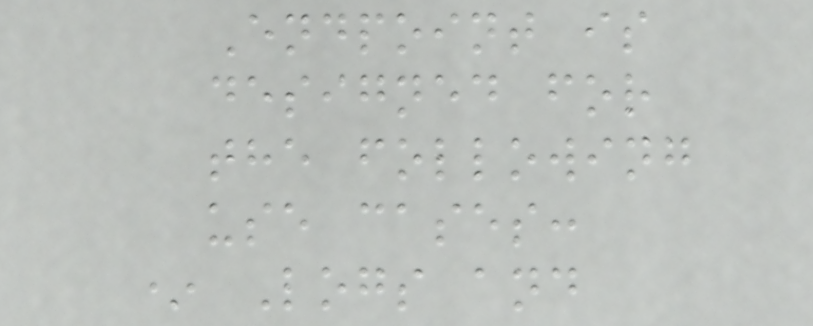Endpoint is
designed for
the following
use cases:
* Logs and
